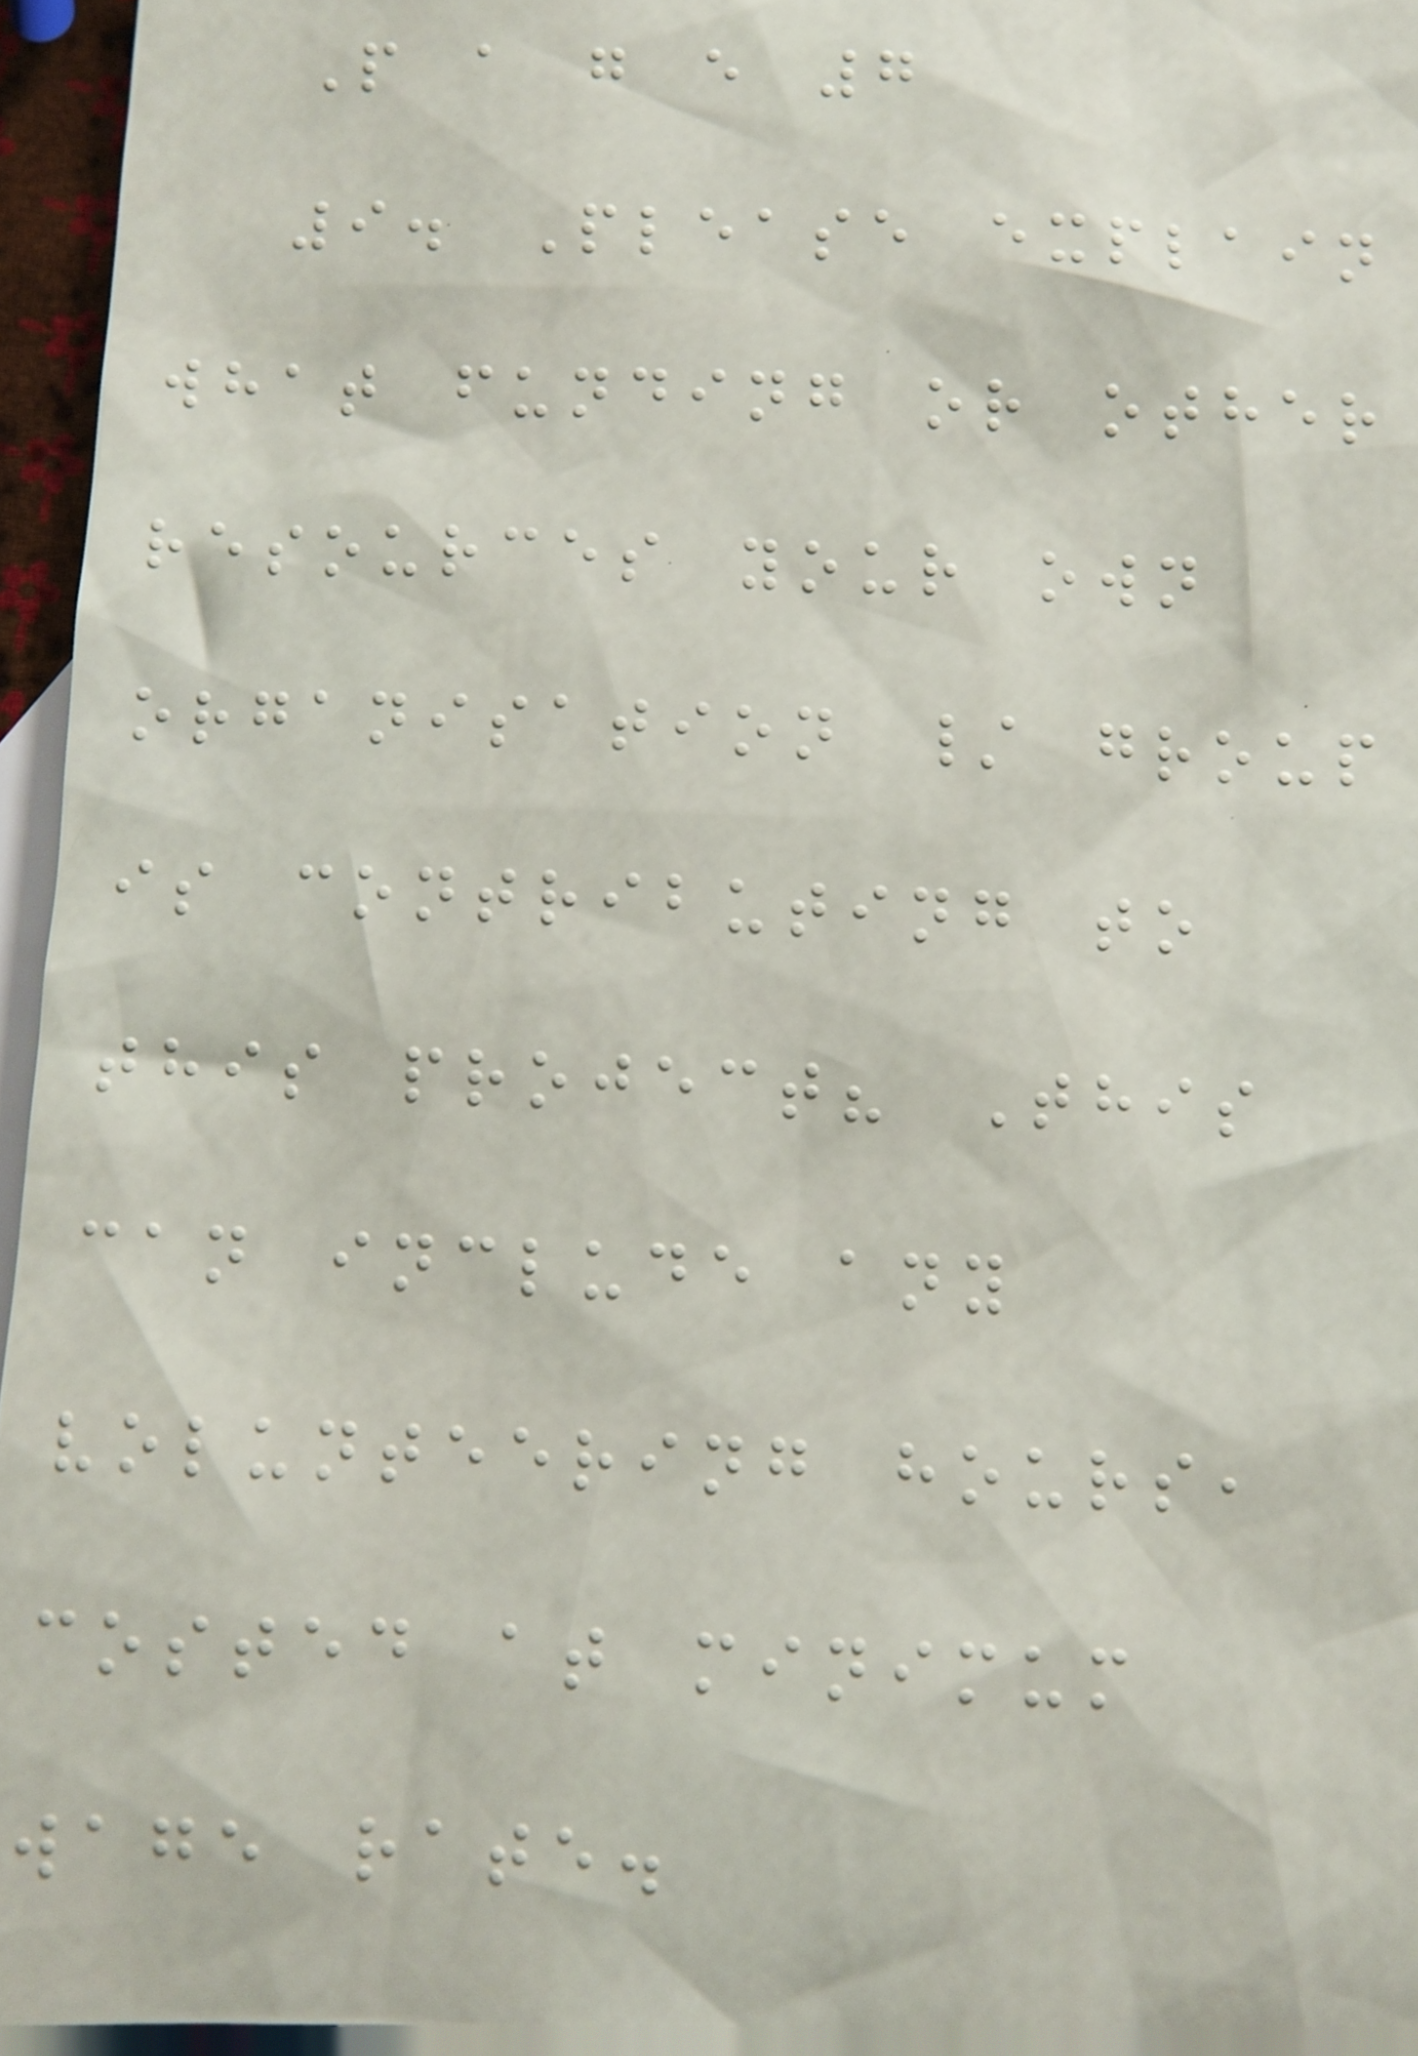P a g e 7
9. Please explain
what funding or other
resources your own
organisation / group
is contributing to
this project? This
can include any
volunteering hours,
costed at minimum
wage rate.
